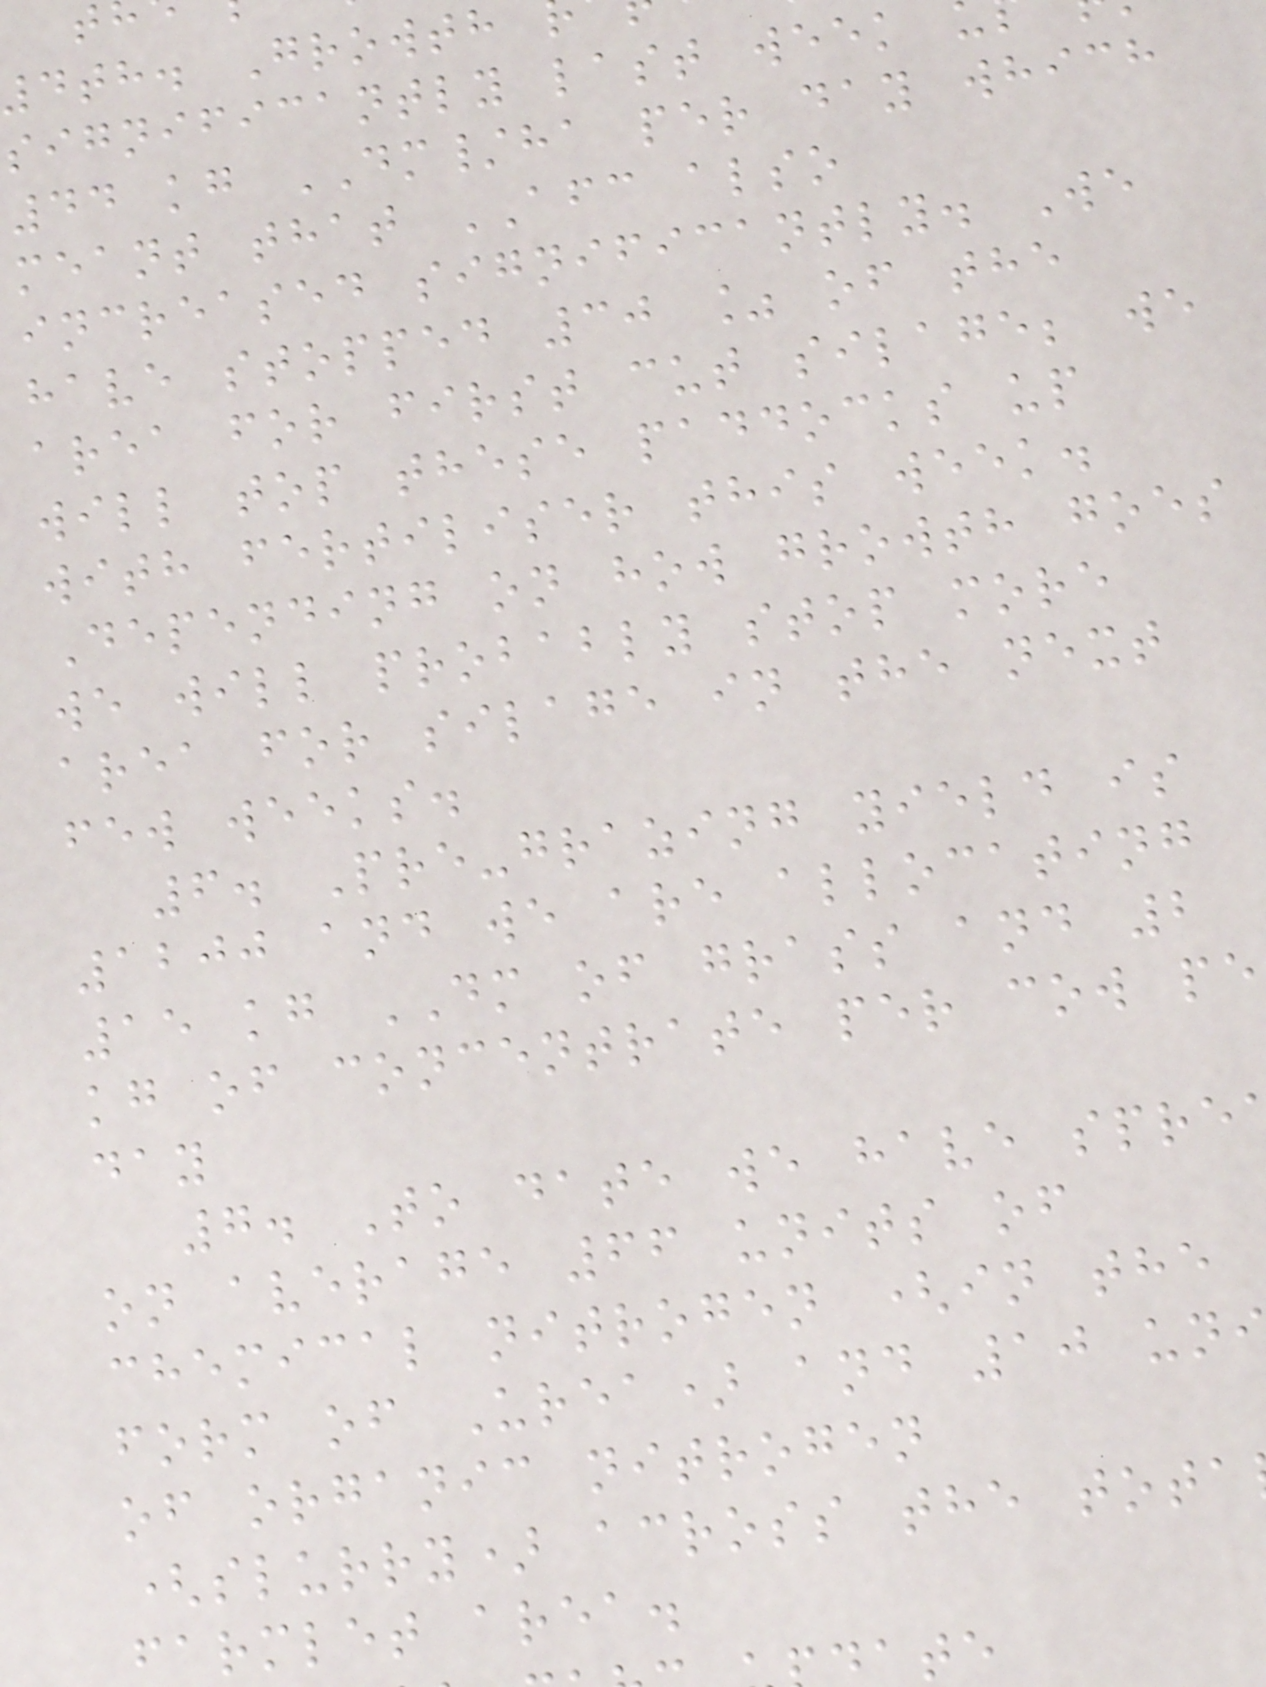dth. Growth
significantly last week
44 kg DM/ha per day which
meant that AFC also
increased significantly. We
have stopped 30 % of the
area for first cut silage; we
will top these paddocks up
with fertiliser this week.
Depending on how growth goes
we will probably stop more
area for silage in the next
few weeks.
6. Pre-grazing yield is
1200 and we are allocating
15 kg DM of grass and 2
kg of concentrate per cow pe
day
7. To date we have spre
on average 66 units of
chemical nitrogen (in the
form of Urea) and 10 un
of organic nitrogen
(slurry) across the tota
farmlet area.
